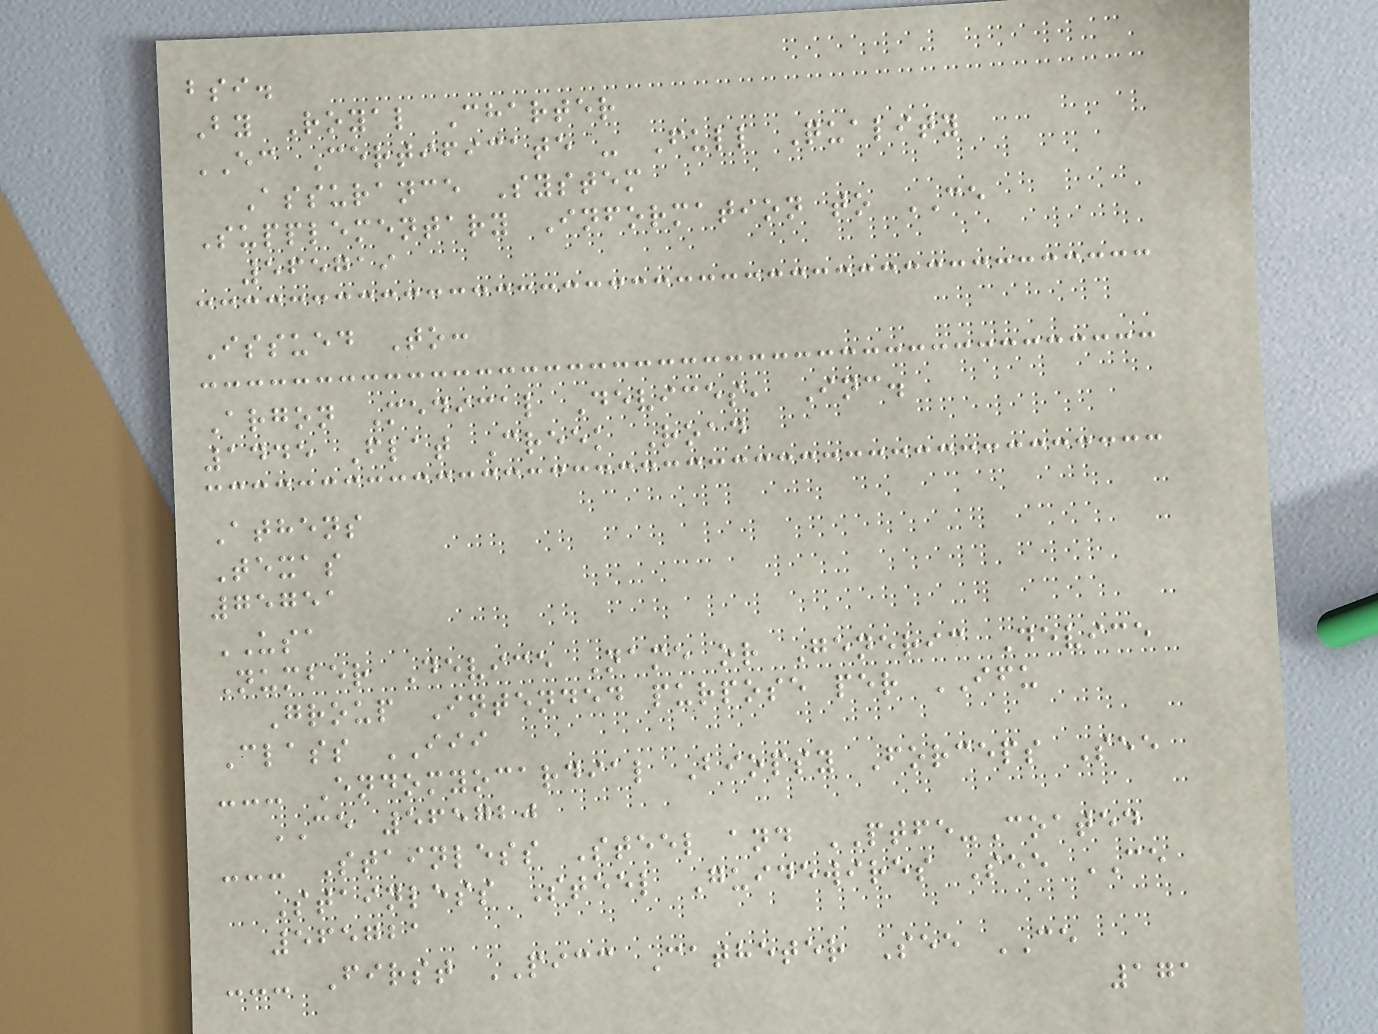bsi.
By Royal Charter
EC Certificate - Full Quality
Assurance System
Supplementary Information to CE
565719
Issued To:
Argon Medical Devices, Inc.
1445 Flat Creek Road
Athens
Texas
75751
USA
Number Device Name or Generic Device
Group Intended purpose per IFU
Class III
--- Endomyocardial Biopsy Forceps See
CE 565720
--- Stainless Steel and PTFE-Coated
Stainless Steel Guidewires See CE
565721
--- First PICC Catheter See CE
171
